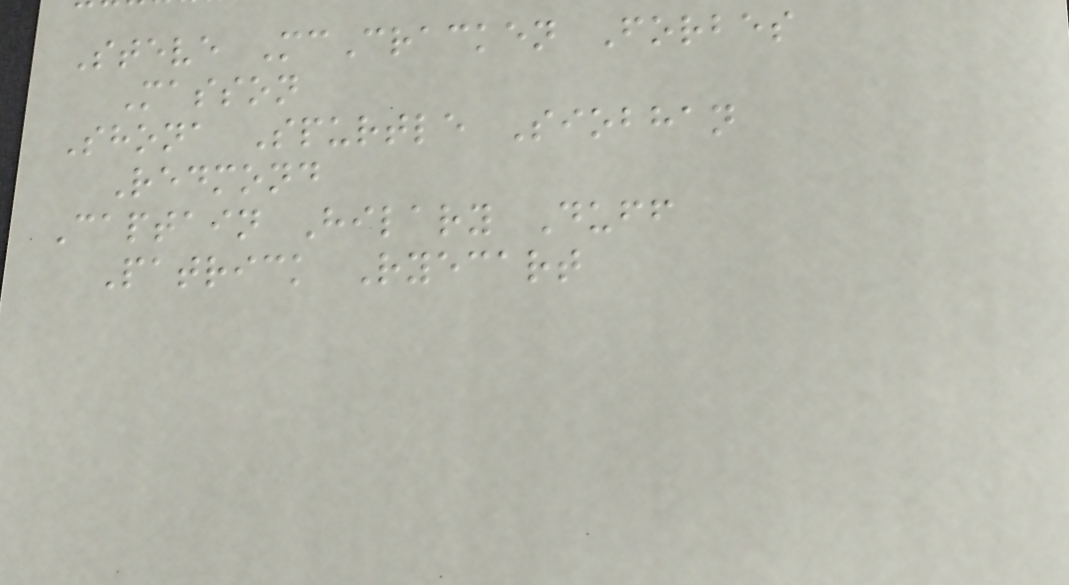Steve McCracken Forbes
Masson
Shona Spurtle Siobhan
Redmond
Captain Hilary Duff
Patrick Ryecart
